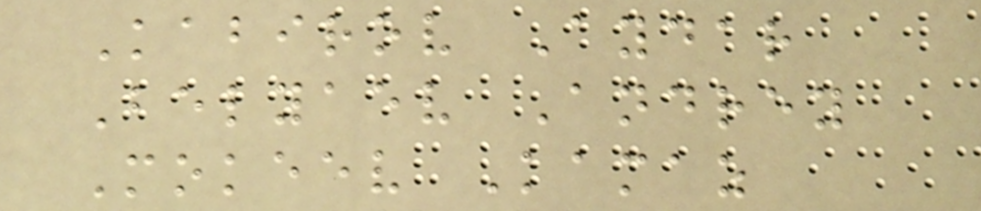Kabirov Aydar
Belyaev Andrey
Mokeev Kamaz
